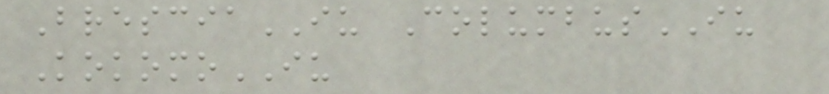BresciaIU ColumbusIU
KokomoIU
